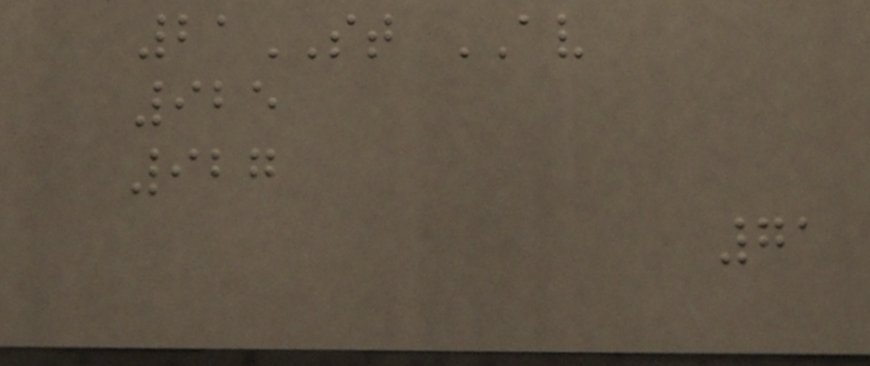21ST AV
925
927
71
